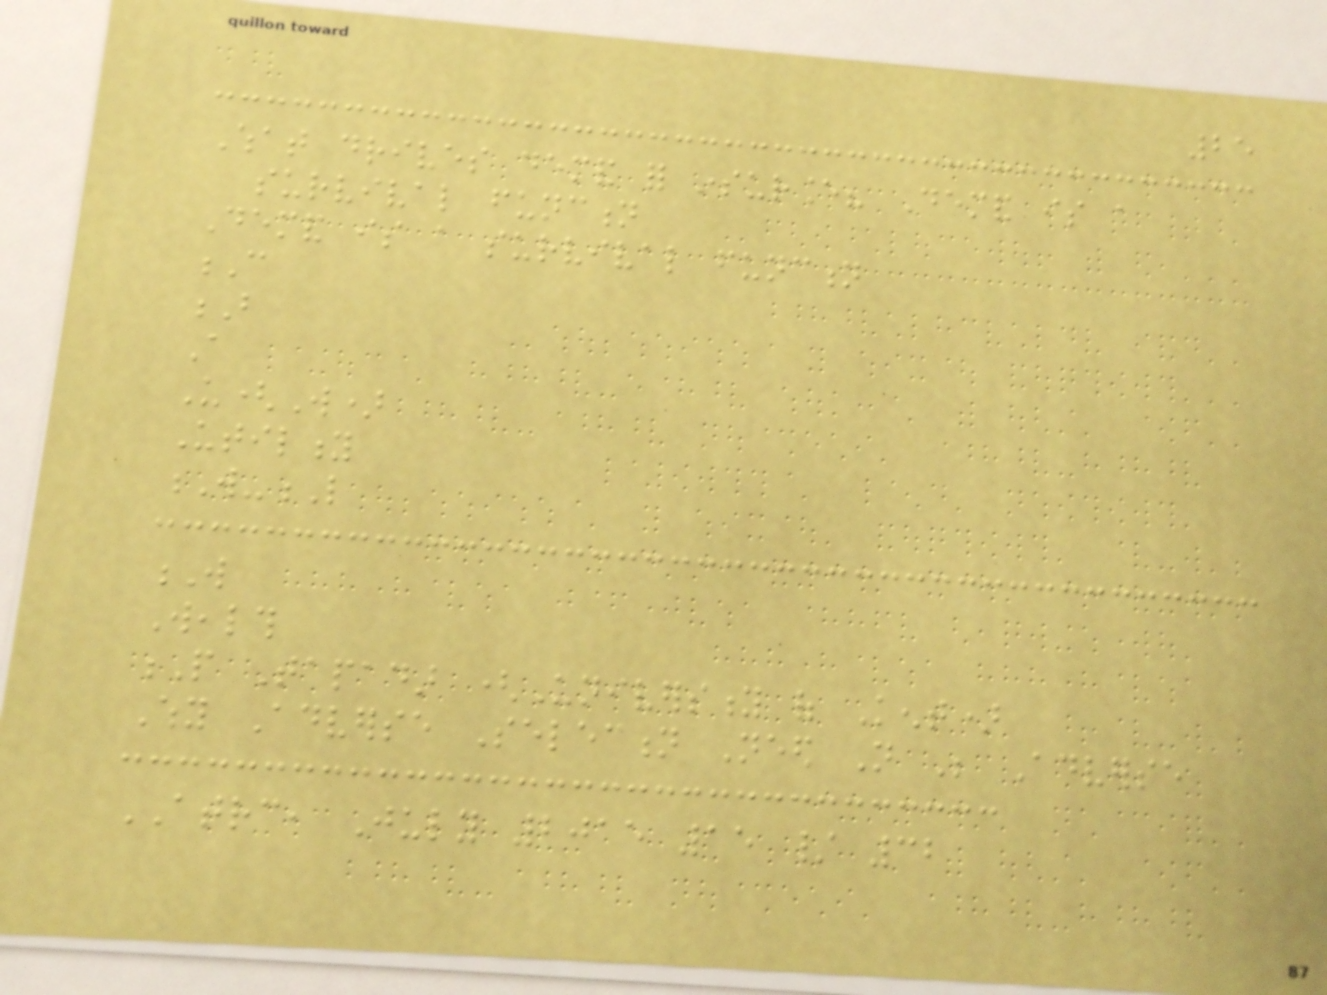25
What drives demand for insurance? Demand is a
survival function
Demand is a survival function
C
B
A
U(W)
Utility
W-L
W
Wealth
P Tapadar (University of Kent)
Why Adverse Selection Need Not Be Adverse
ATRC, July 2015 15 / 32
